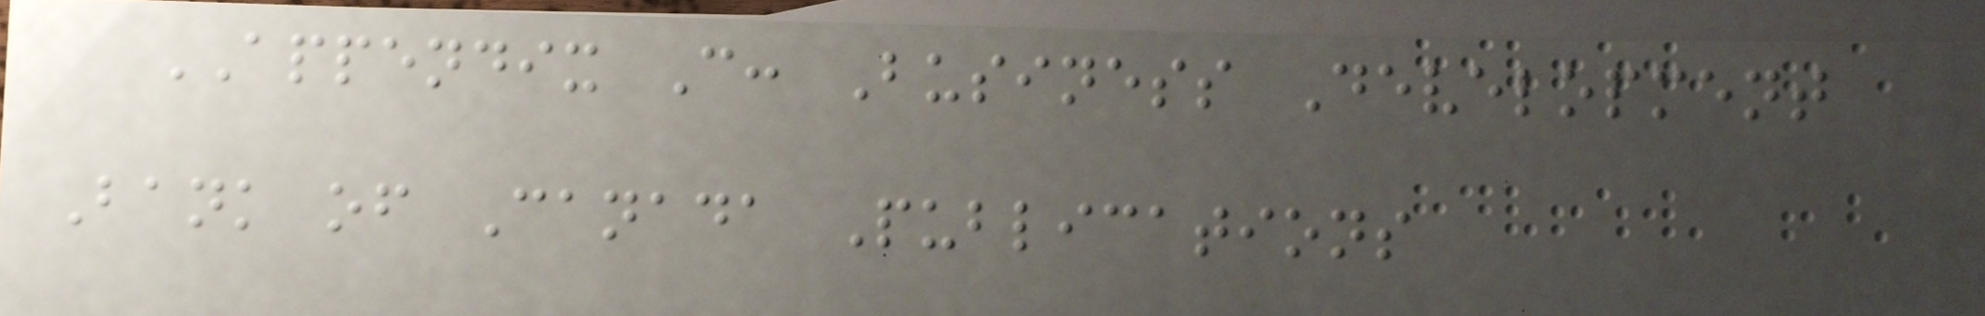APPENDIX C: Business Development
Bank of Canada Publications
